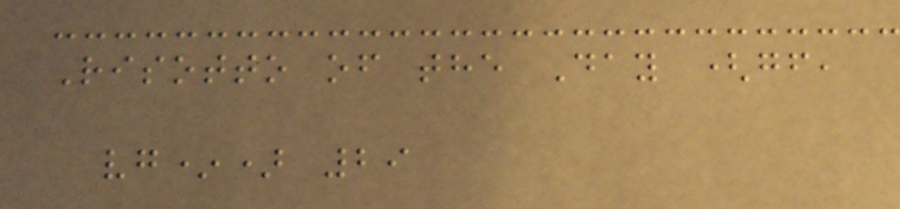Risotto of the Day (gf,
vg*) 29
